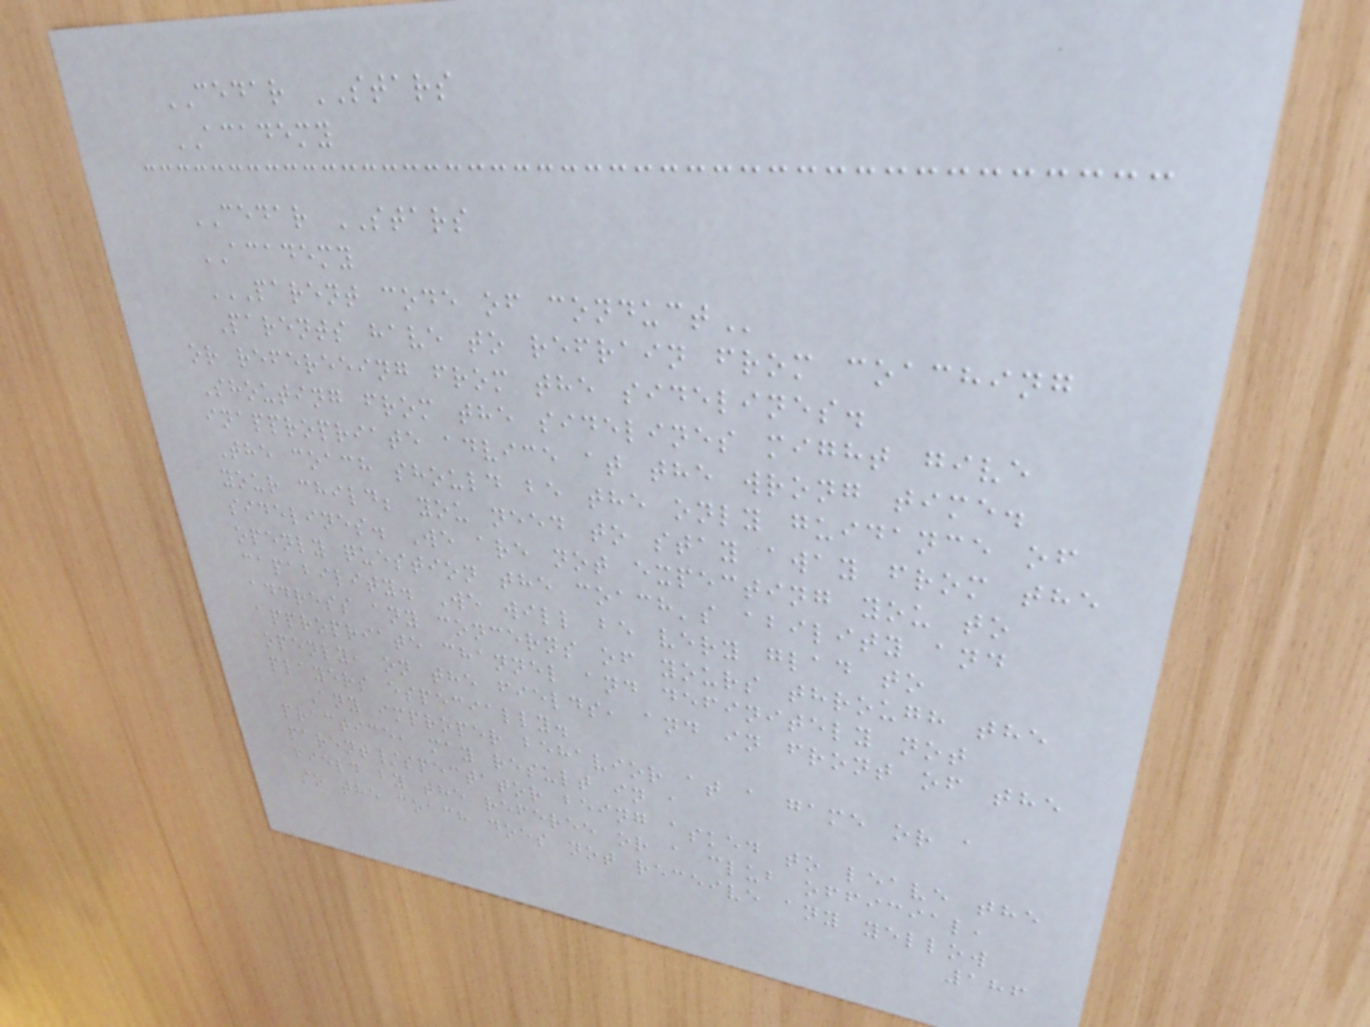CEDAR STARS
ACADEMY
CEDAR STARS
ACADEMY
PARENT CODE OF CONDUCT
Parents have to refrain from coaching
or refereeing from the sidelines.
Shouting from the sidelines might give
inappropriate advice at the wrong time.
The coach should be the only guidance of
your child; you need to stay away from the
sidelines. We are not expecting you to
openly question the coach's ability and
capability. We will be very glad to
address any concerns of yours through the
appropriate channel and definitely not
openly, on the fields, and in front of the
players especially.
Any improper behavior at a game or a
practice, may result in a
parent/spectator being asked to leave the
field by the referee or a club official,
so the coach does not receive any yellow
186
